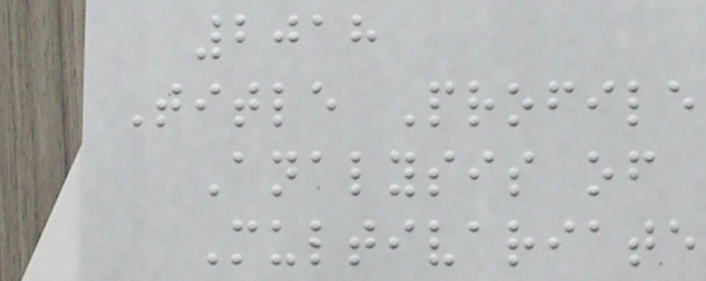2018
Title Profile
Analysis of
Multivariate
